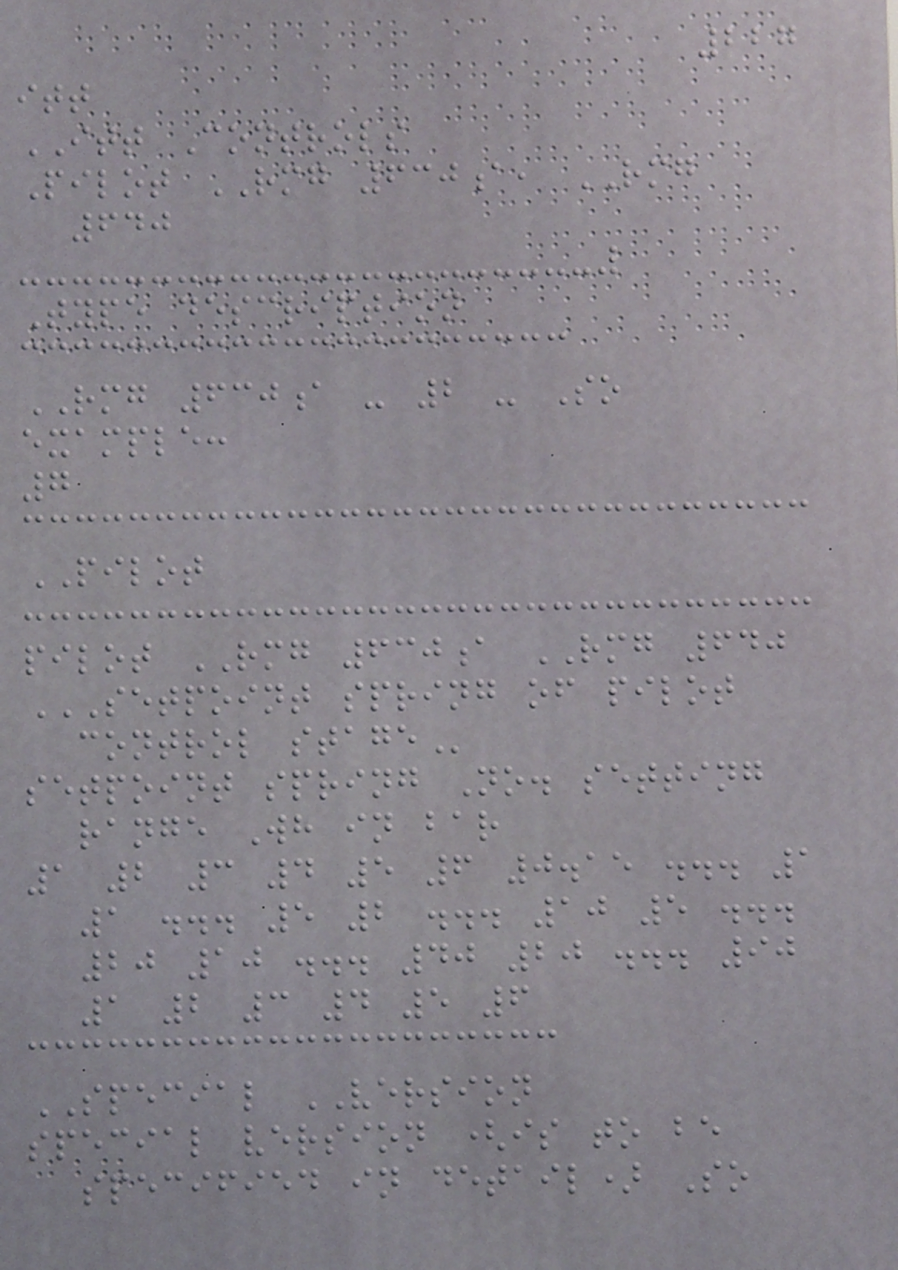227
itt
ITT Controls
Pilot RMG 630a, RMG
640
Type description
RMG 630a - 2 - So
example:
7
PILOT
pilot RMG 630a RMG 640
SETPOINT SPRING OF PILOT
CONTROL STAGE
setpoint spring No. setting
range Wh in bar
1 2 3 4 5 6 0.15 ... 1
1 ... 5 2 ... 10 5 ...
20 10 ... 40 20 ... 90
1 2 3 4 5 6
SPECIAL VERSION
special version (is to be
specified in detail) So
